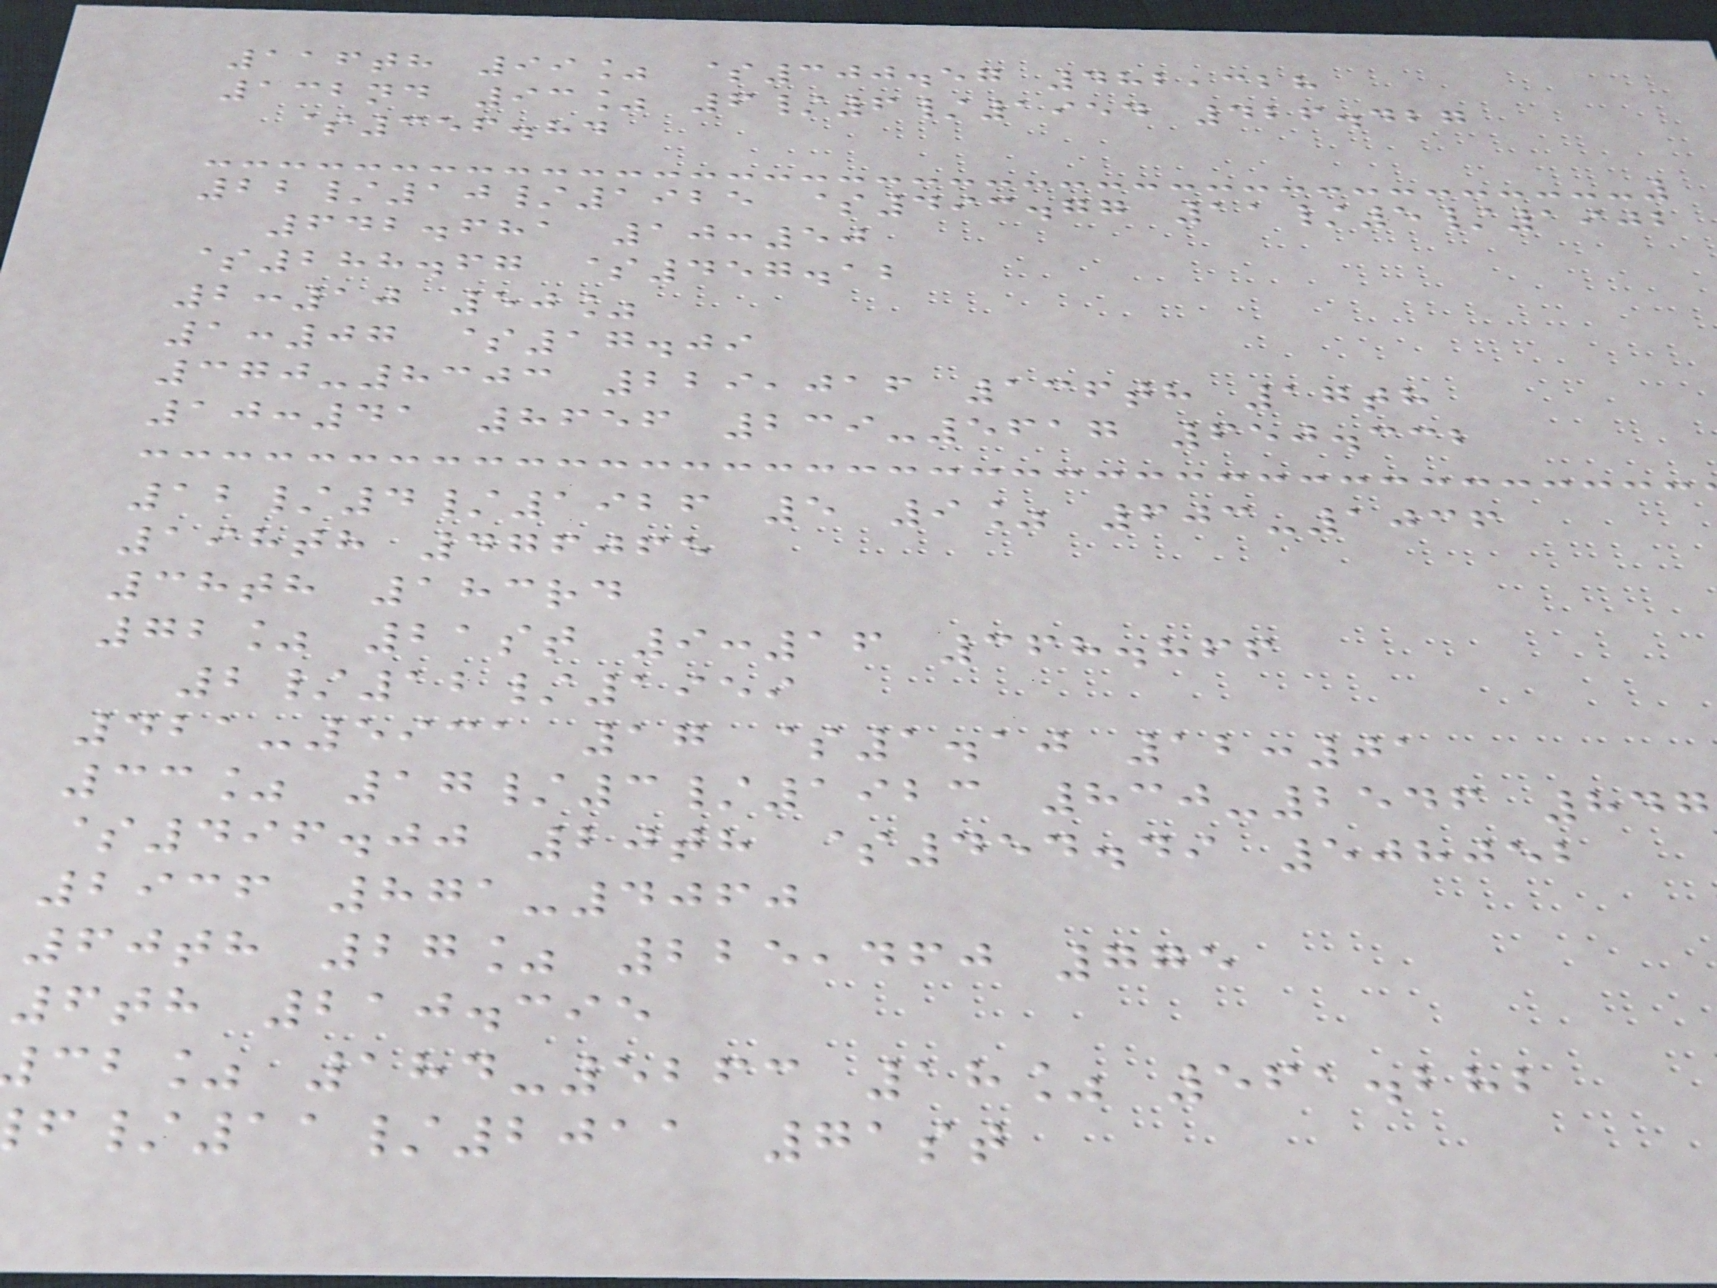116th 99% $300.57 482,328
132nd 93% 6/6/1954 426.427
$356.84
22/10/1925 $493.77 11/5/1902
642.681 10:50
$288.67 $457.12
2:10 50%
1:07 $17.09
370-8303 229,016 136th 17th
10:41 8656 239-5617 650.332
12/4/1926 5 9% 603-1036
198th 476065
38th 183rd
72% 21st 9:16 368.866
2/12/1959
421-5931 17 $1.10 12:01
33% 17/3/1923 830-2546 847
$496.00 20th $454.49 508052
2936 871-4060
60th 27% 225,460 775
6th 210.395
cb% 184-5263 18% 561.282
/11/2011 71st
